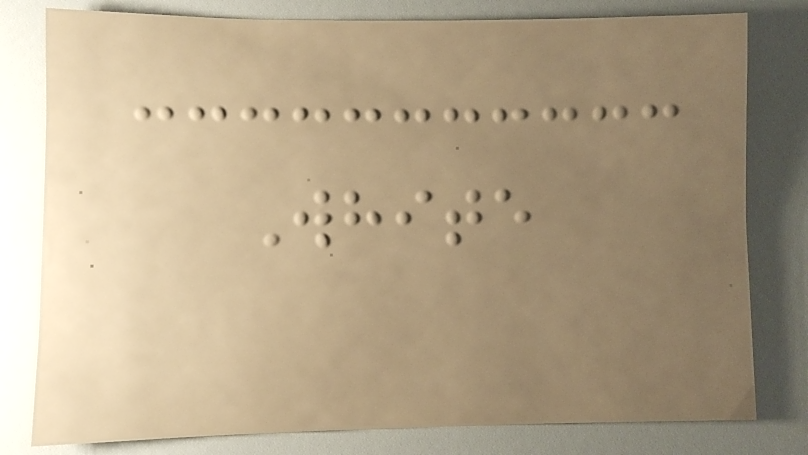White
